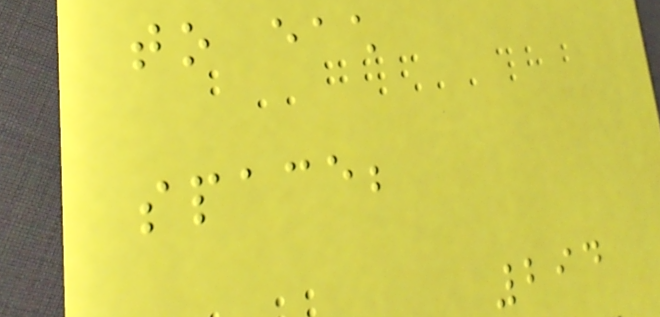to each
space;
294
